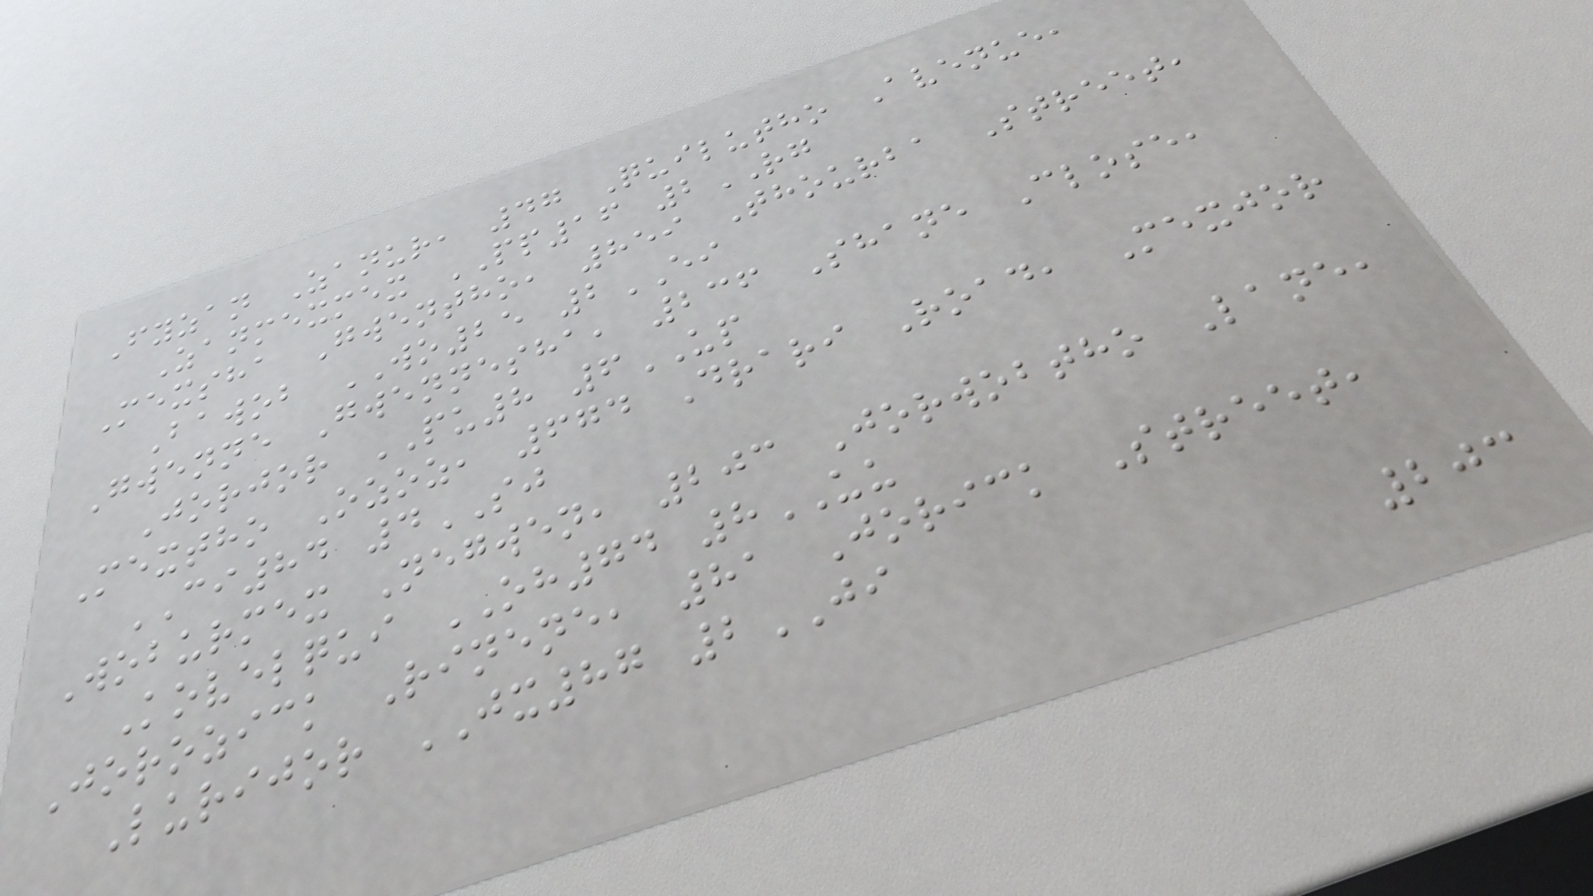Fyzan Zanur, 47 Quilutho Avenue,
Zanmexmex PP16 2RG
Mexsha Gwentho, 859 Thourba Street,
Bawob WO25 2EI
Gwenne Gwennesha, 236 Shane Close,
Jorjor PU8 6UP
Mextho Ozoz, 674 Drari Road, Mexjor
CI84 4SJ
Woburmex Negwen, 203 Jorwobtho Lane,
Kovelqui OH74 8UU
Jorozick Rinene, 81 Jorick Street,
Lurijor JX87 2JI
203
